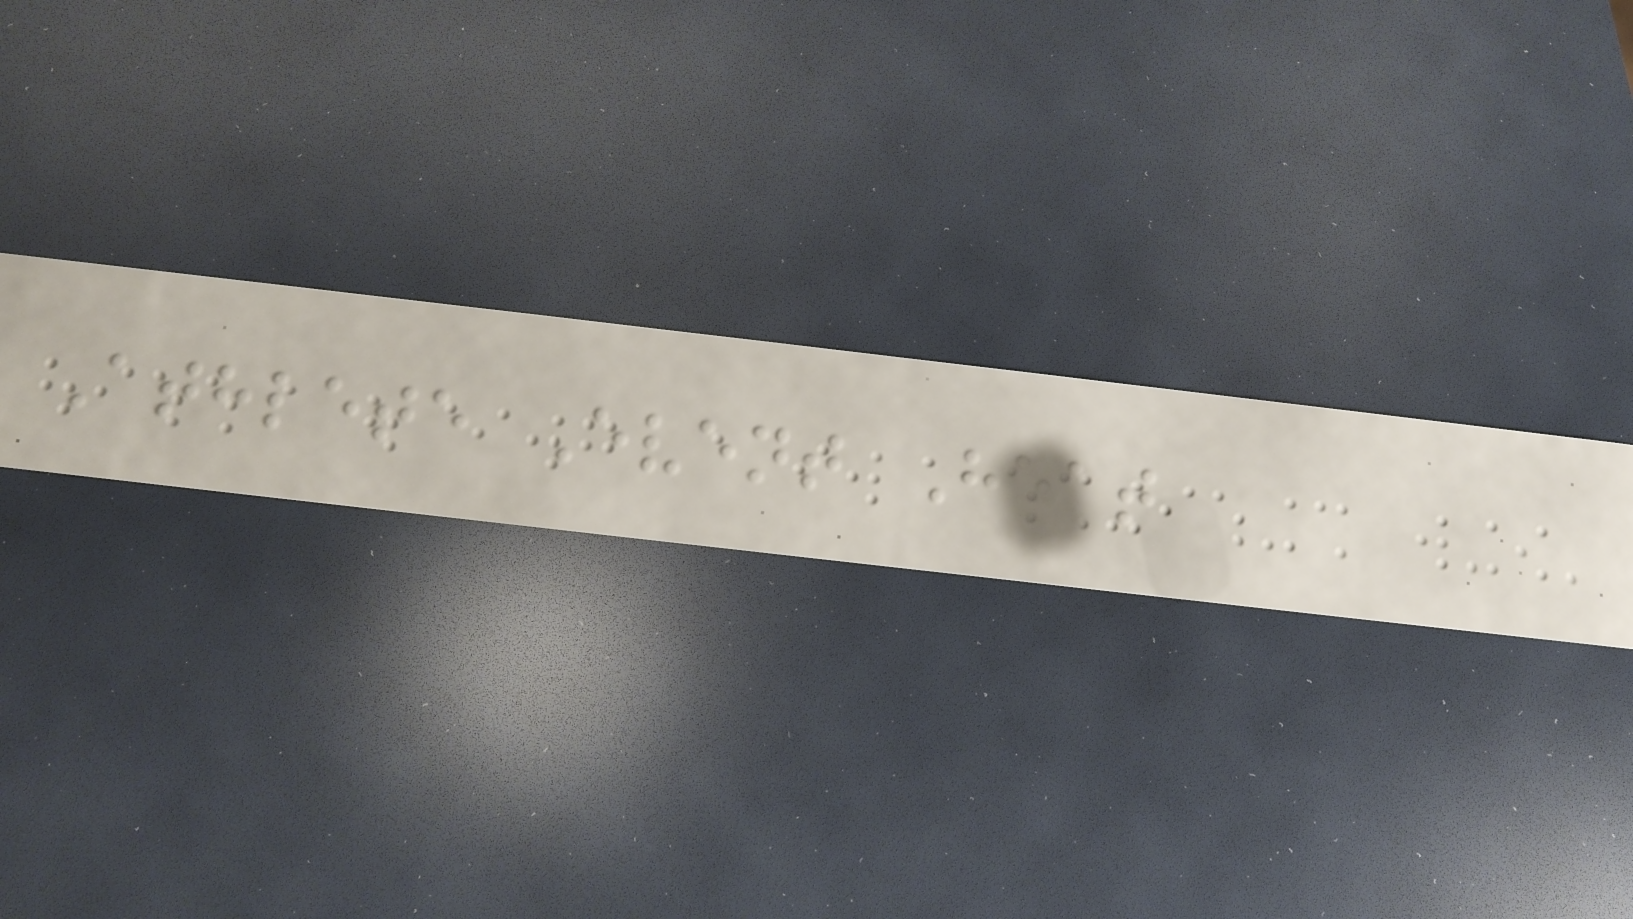Athlete Event Heat
